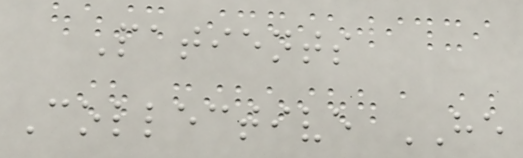Patients
Collective HE
